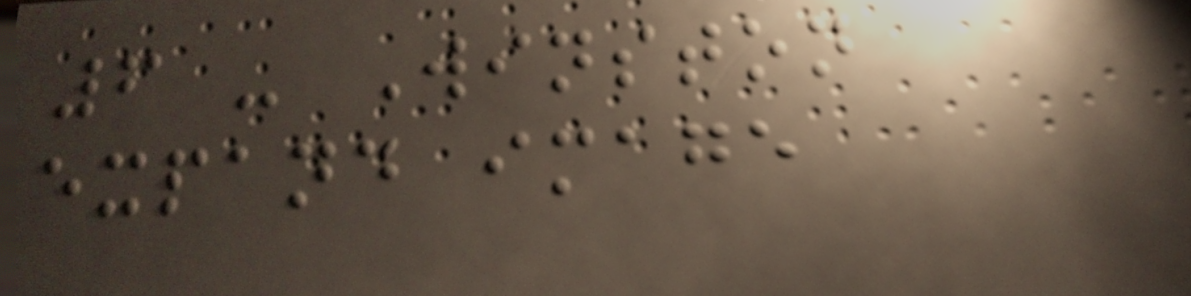6 - Winston
expand image
